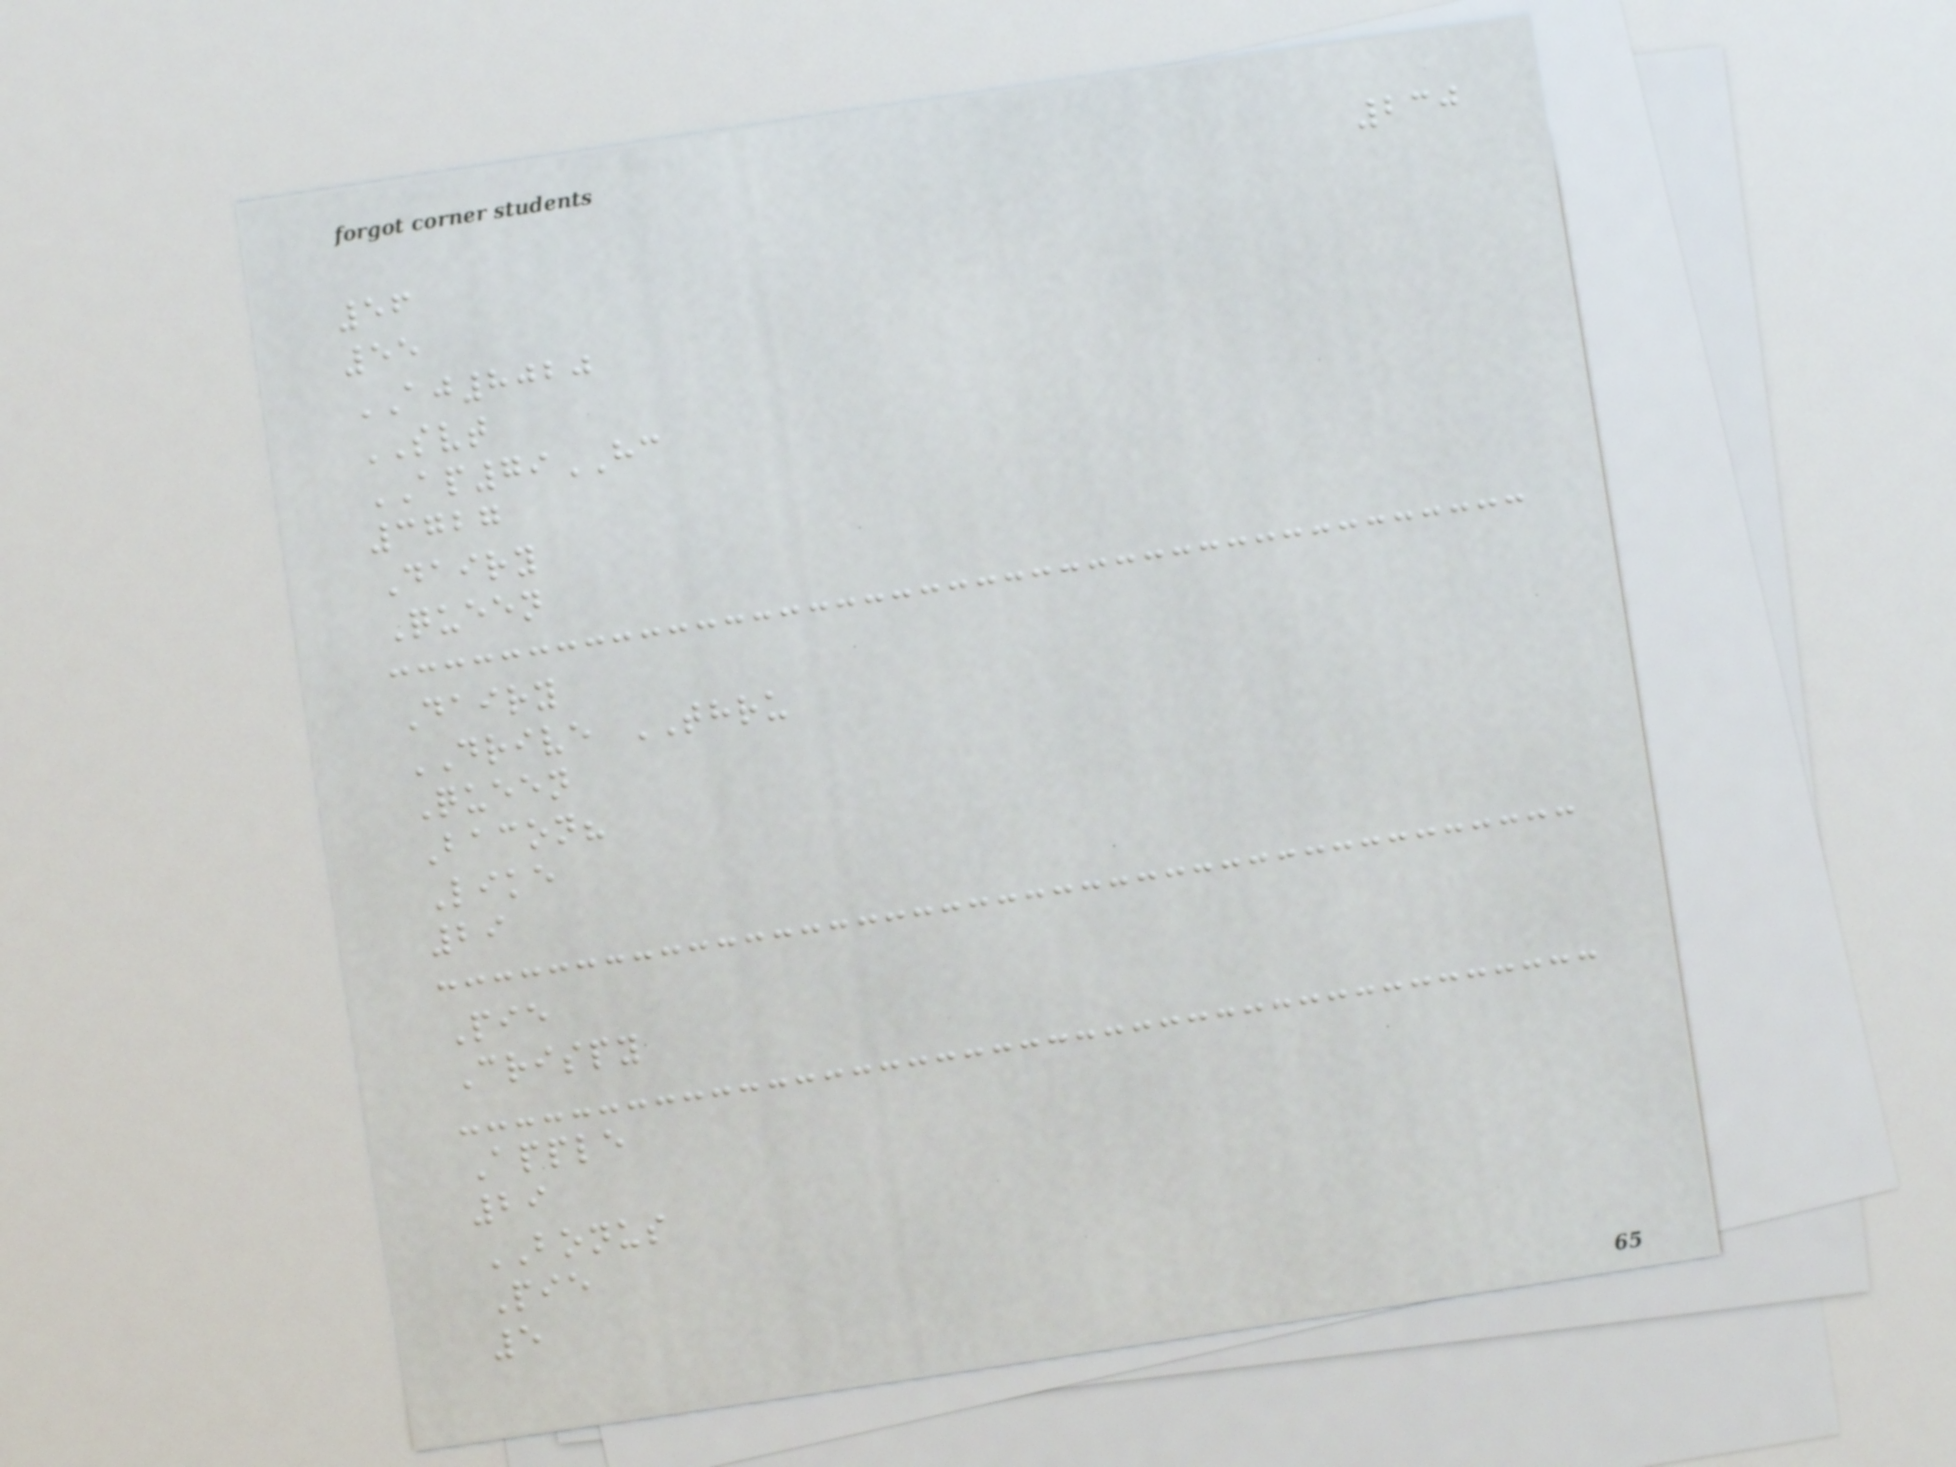230
56
55
AJ8020
SVT
AP79HC
3727
Dairy
Queen
Dairy
DRIVE THRU
Queen
Bacon?
Like
29
Pie
Crispy
Apple
29
BONUS
Pie
5
